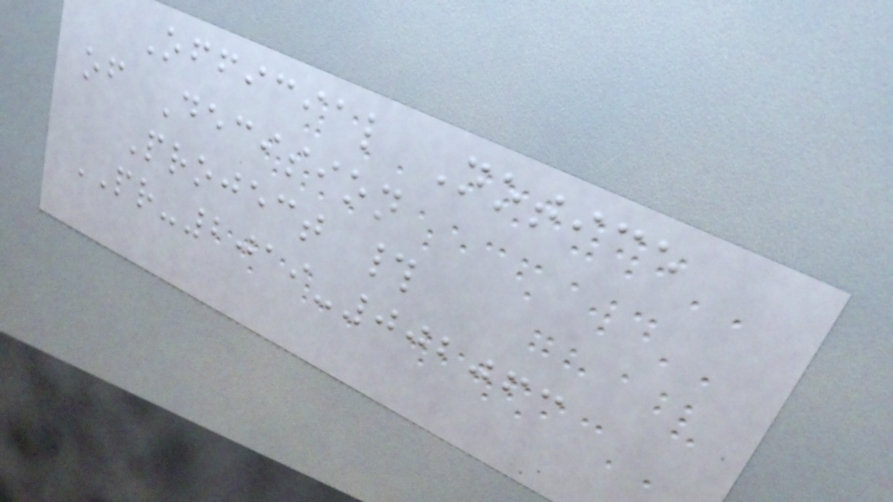Official Notice
of Decision
Project #
PR-2019-002063
